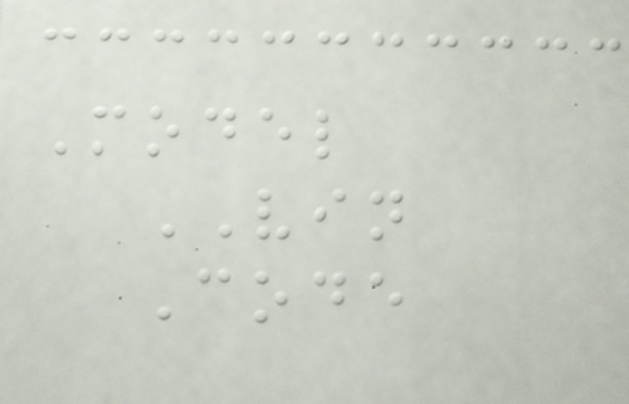Model
VIN
Code
